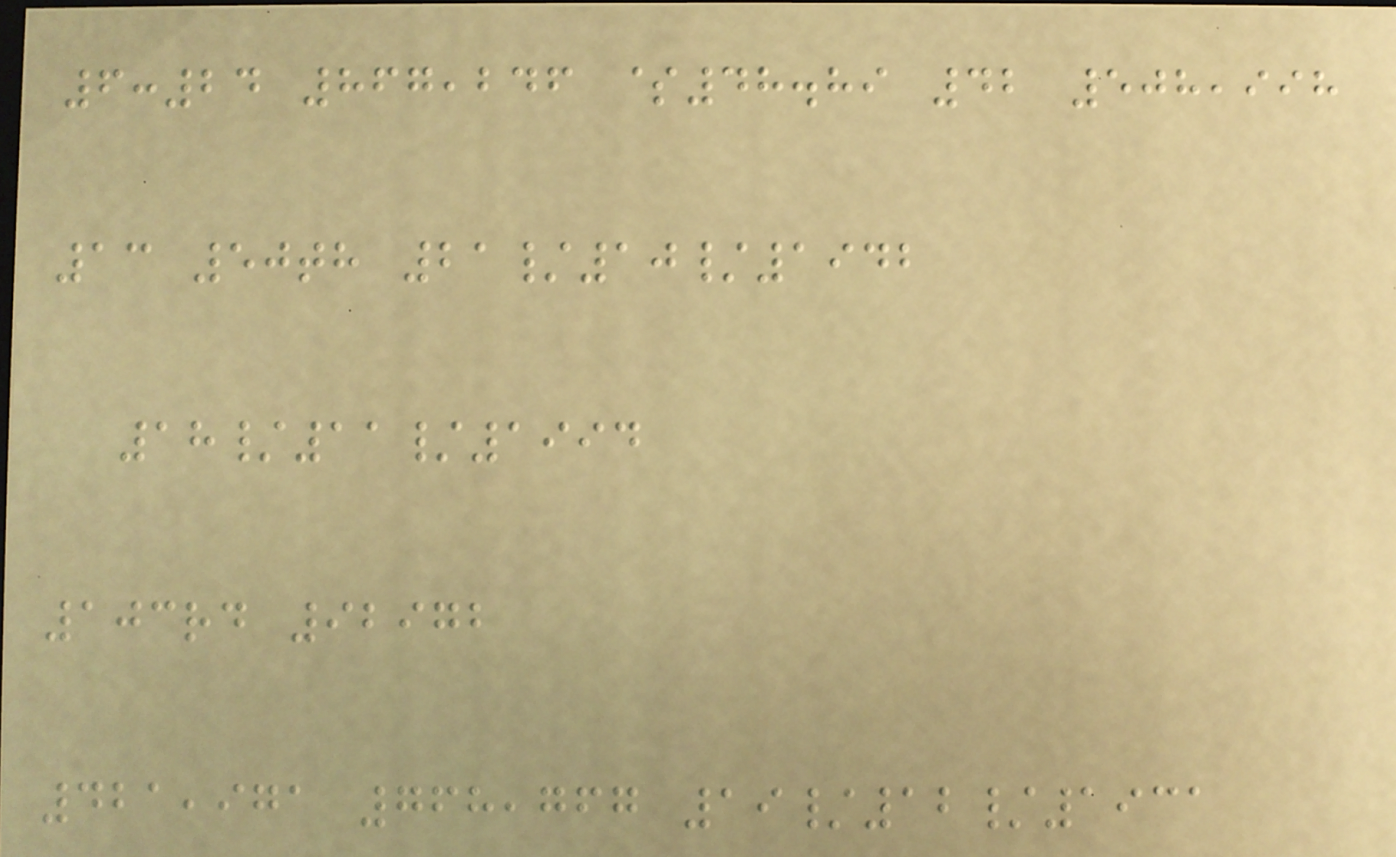6:24 867,246 $48.89 42 508,998
13 50th 21/10/1942
18/11/1994
103rd 92972
421,971 768,767 19/12/1931
